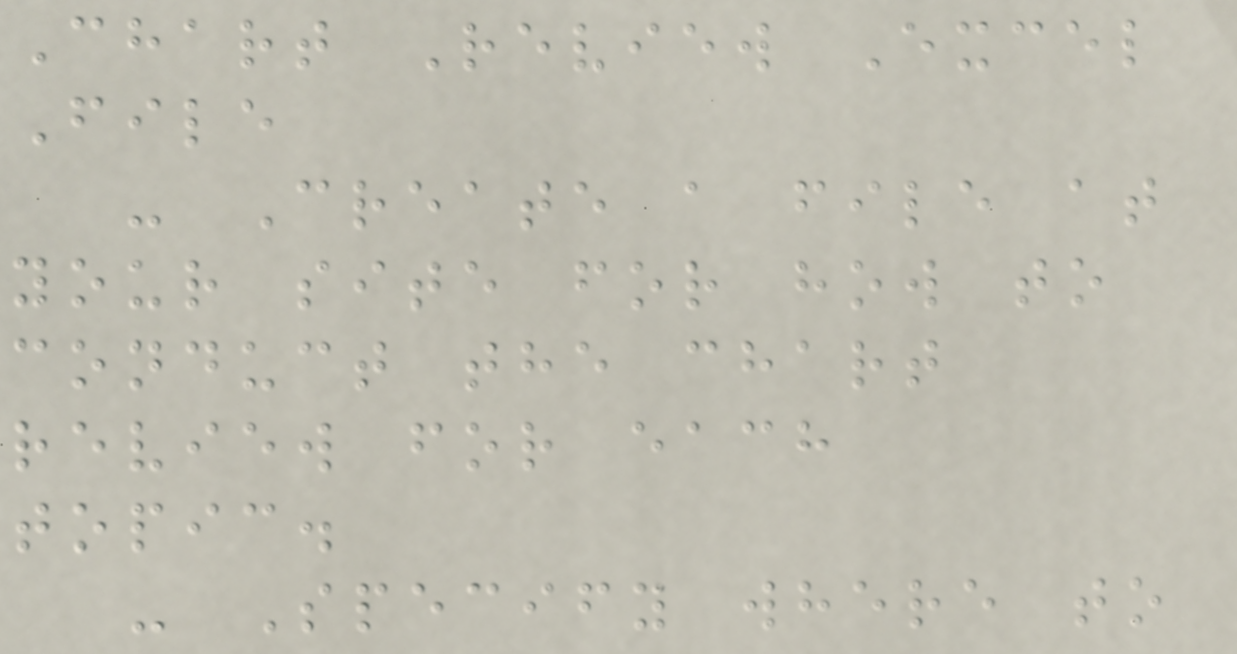Chart Review Excel
File
- Create a file at
your site for how to
conduct the chart
review for each
topic.
- Specify where to
